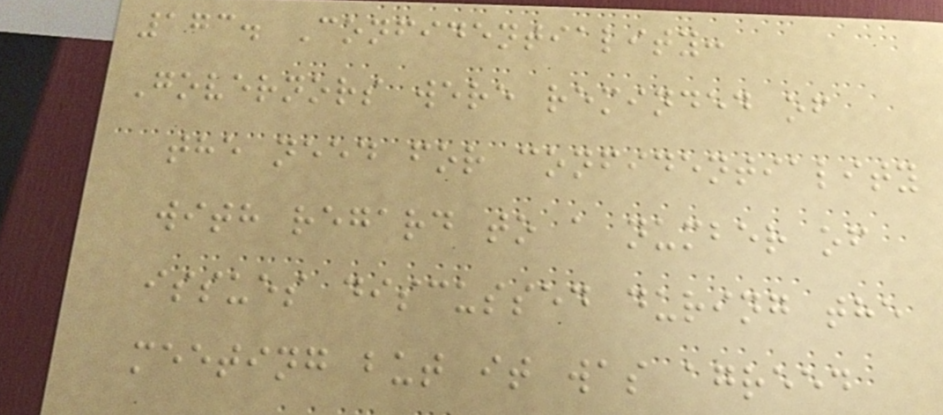173. Confidentiality:
Governors were reminded of
the need for confidentiality
with regard to a number of
issues discussed during the
meeting but it was agreed
